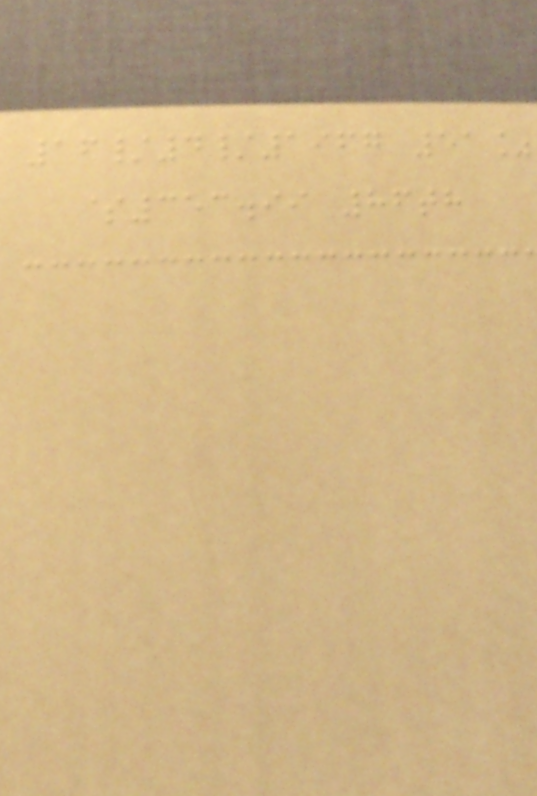16/4/1967 51%
$353.99 86th
